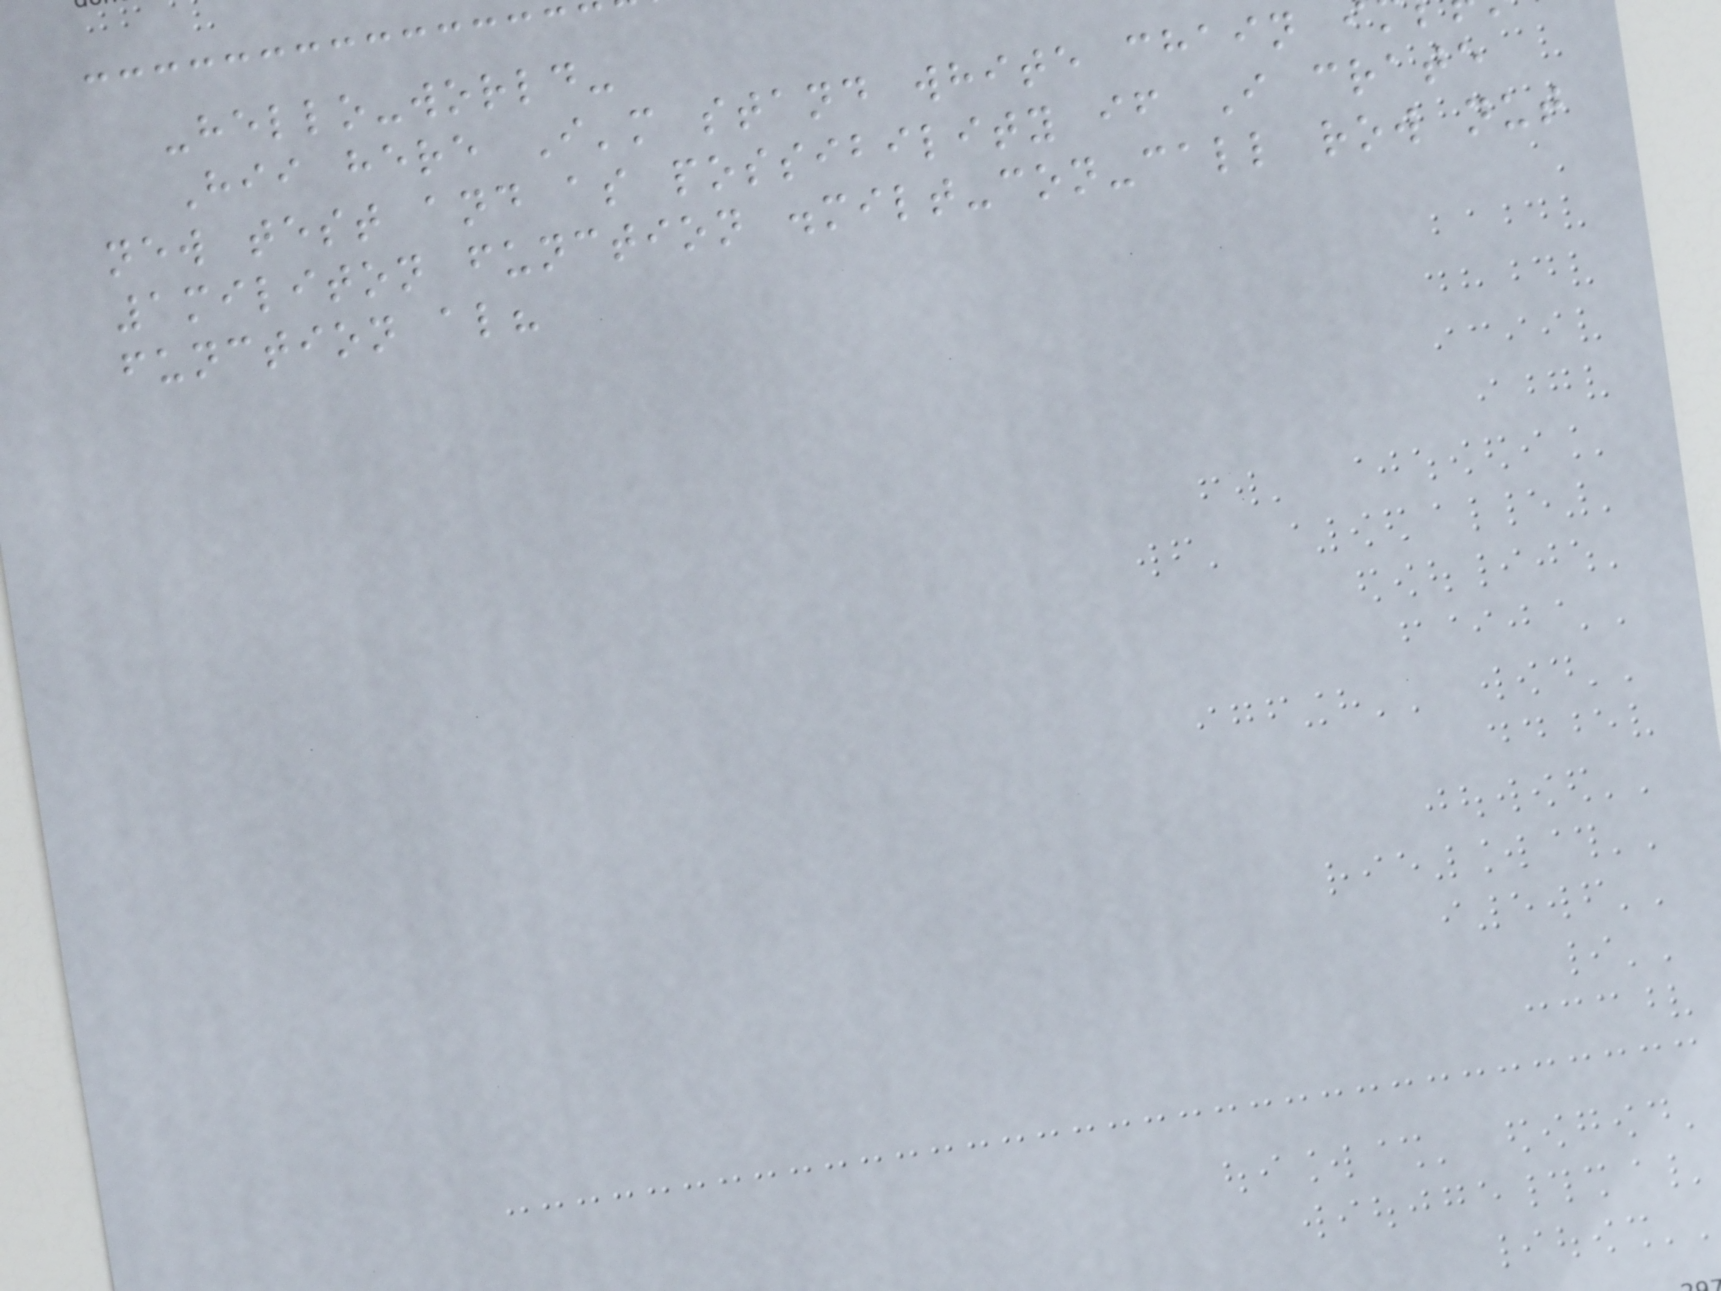-hello-world-
Hii here I'm stand white chain
new test and as possibility if I crate
1militon function .milt-con-call row nut
function al?
